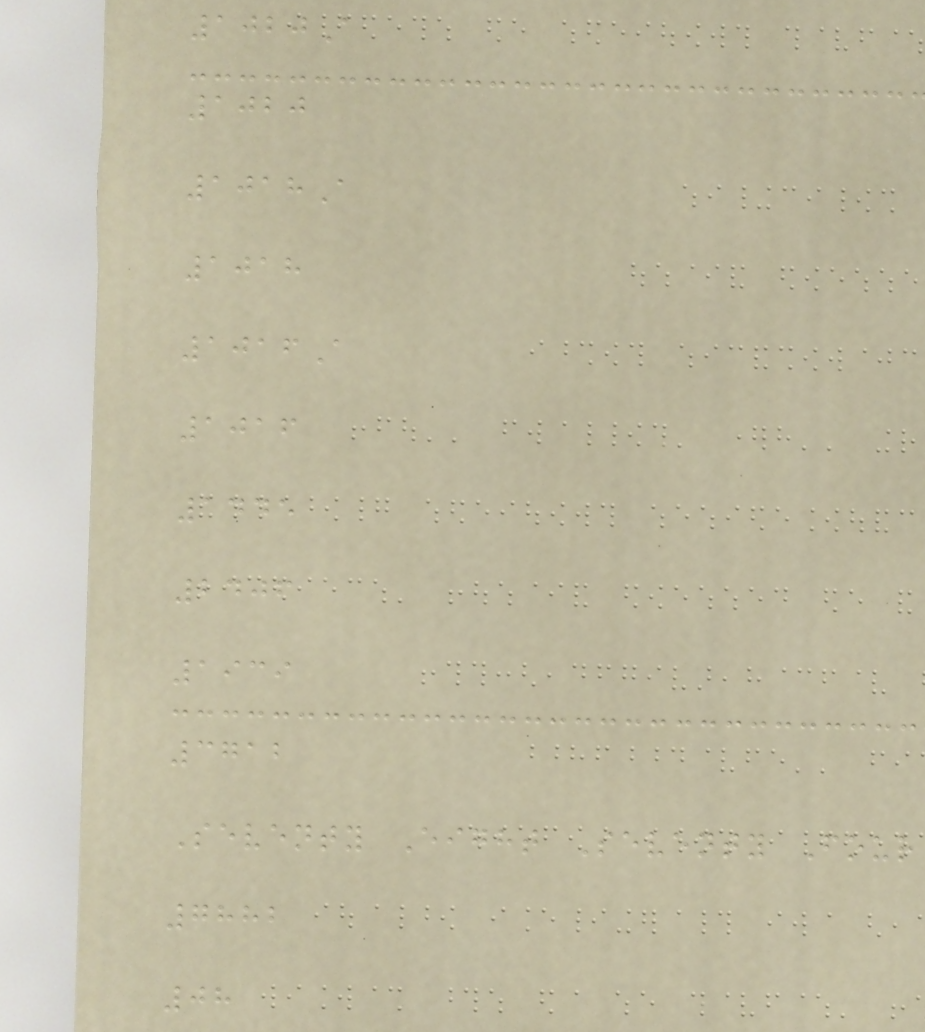1020A
1020
1018A
1018
1016A
1016
1445
2406
1939
3712
Seventy Eight Seventy Four
7882
08
